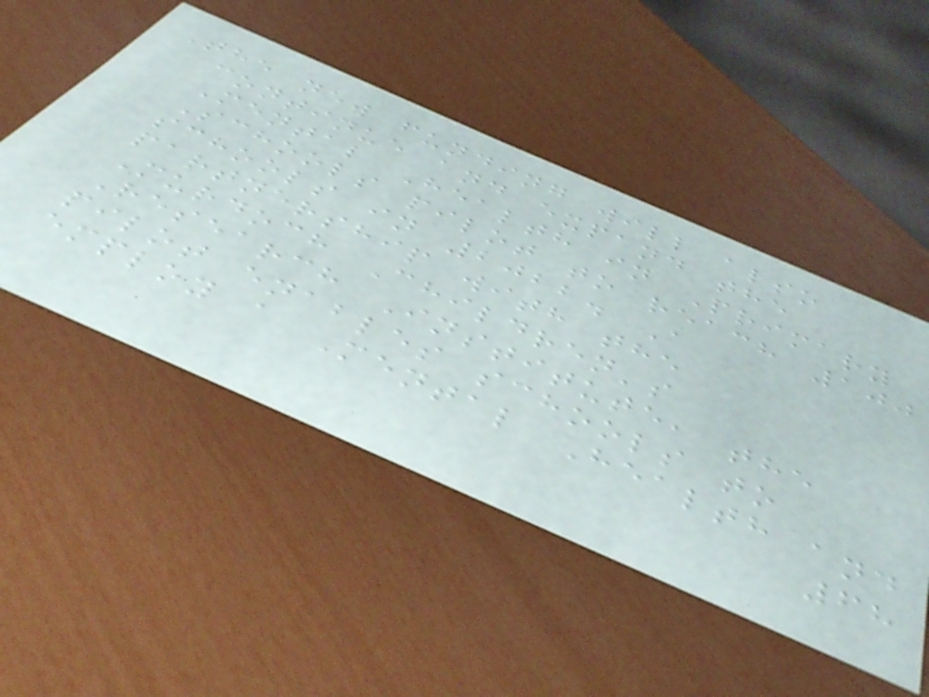The new funding will also
continue and expand the
Mental Health in Primary
Schools pilot to reach 100
schools in 2022. A
partnership with the
Murdoch Children's
Research Institute, the
pilot enables schools to
employ a Mental Health and
68
